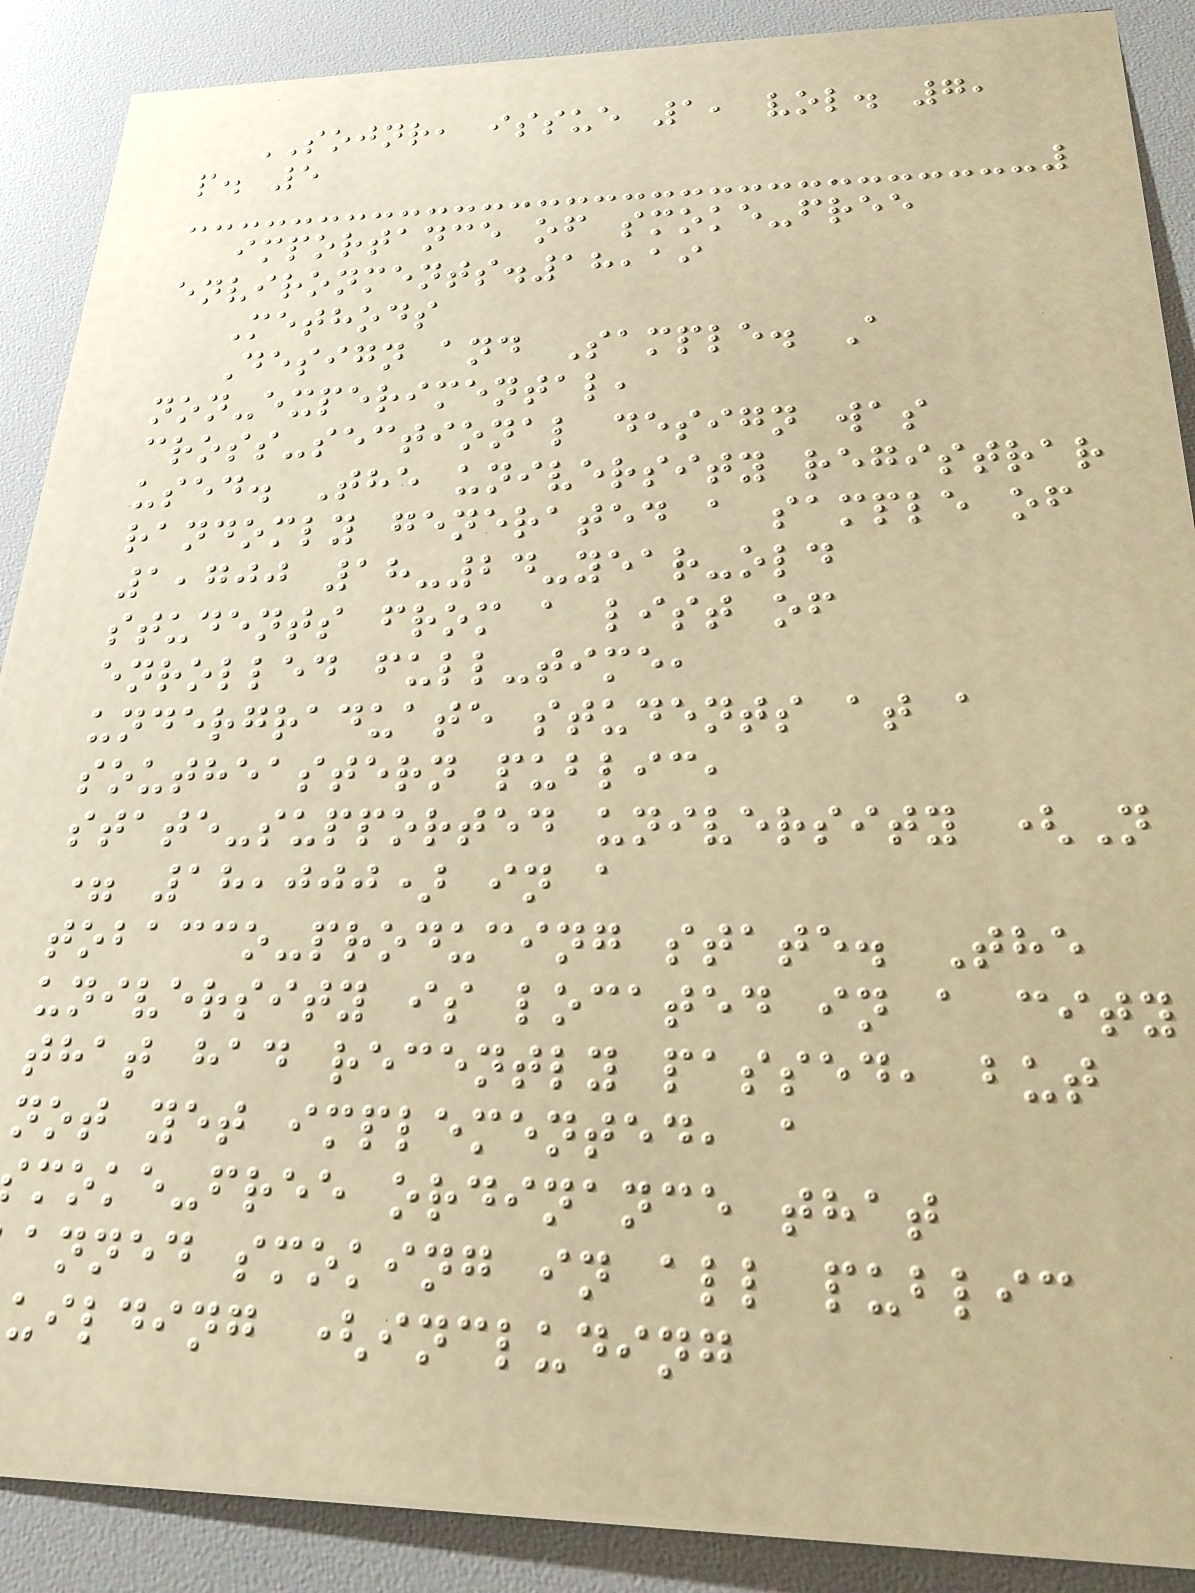SOJNR, issue 1, vol. 7,
p. 5
importance of smoke-free
environments.18,19
Methods
Design and Sample. A
non-experimental,
cross-sectional design was
used. The university registrar
randomly generated a sample of
1,700 18-24-year-old
students from a list of
enrolled full-time,
undergraduate students at a
southeastern public,
state-supported university (N
= 18,000) in a
tobacco-producing state. The
university is located in a city
that had recently passed, but
not yet implemented, a
moke-free ordinance that
anned smoking in all public
uilding (including
